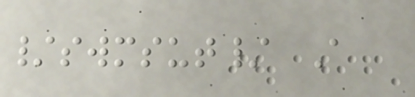/swmsut/ A
